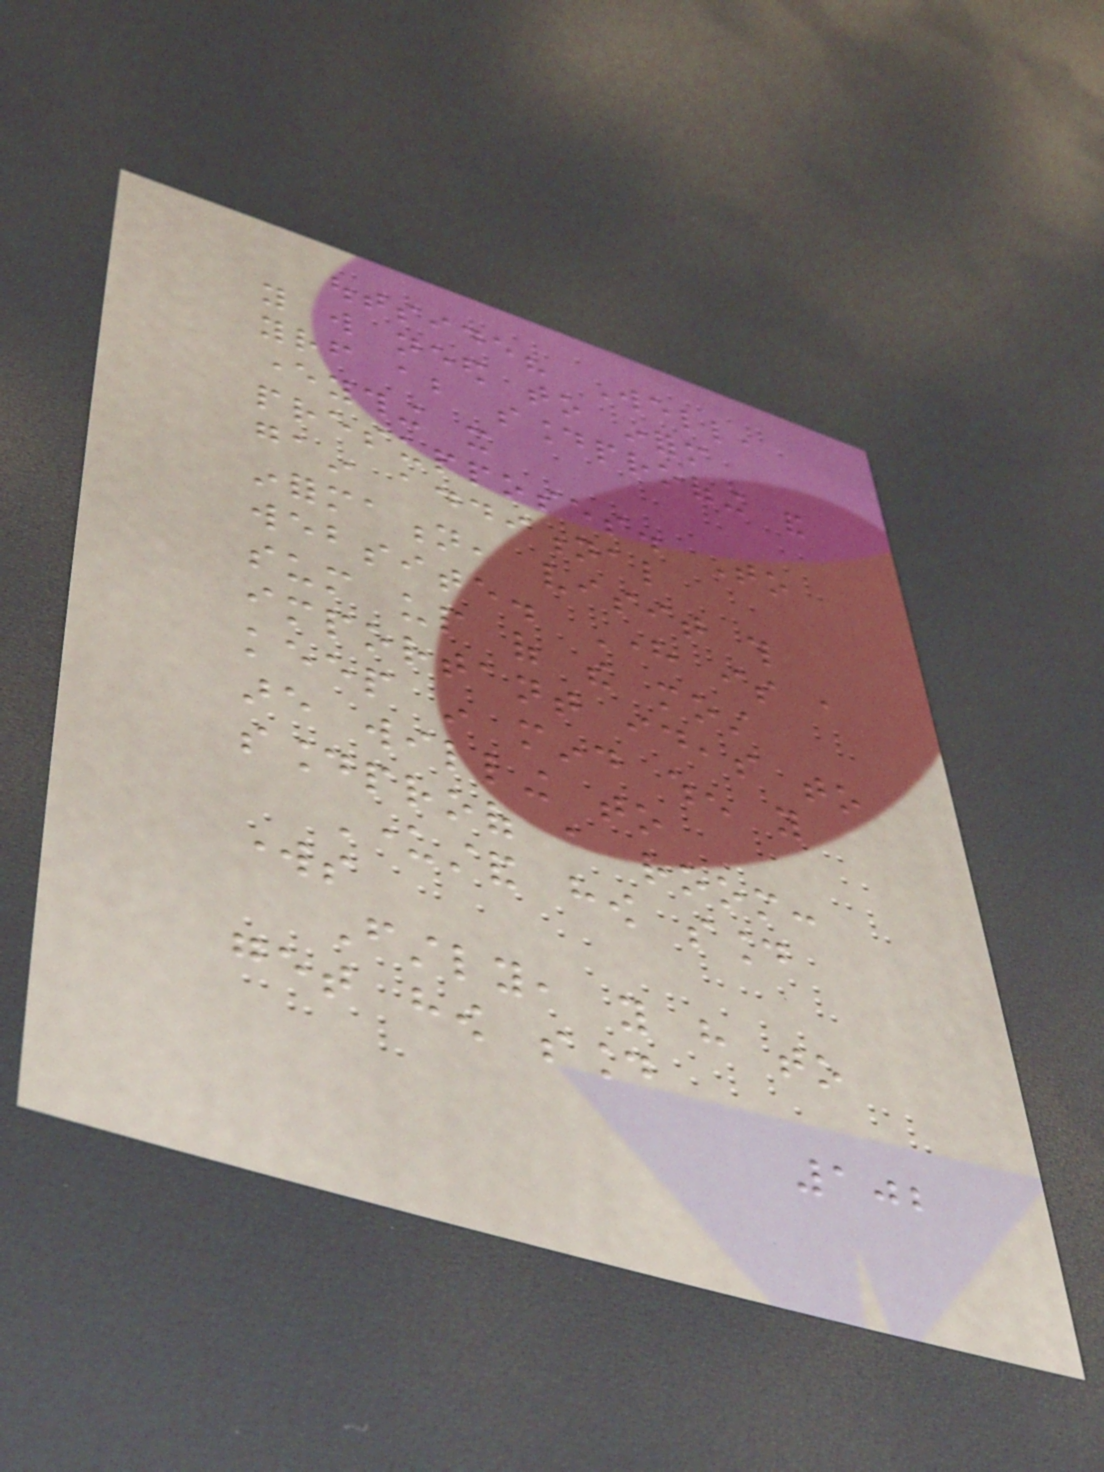outside? Well,
you will need to inform
yourself about soundproofing and
everything it
presupposes. To
gain additional
information, visit this
website. Here is a
sum up of the most
important ideas to
keep in mind when you
are willing to
soundproof a room:
Understand how sound
works
Firstly, you have to
get how sound
102
